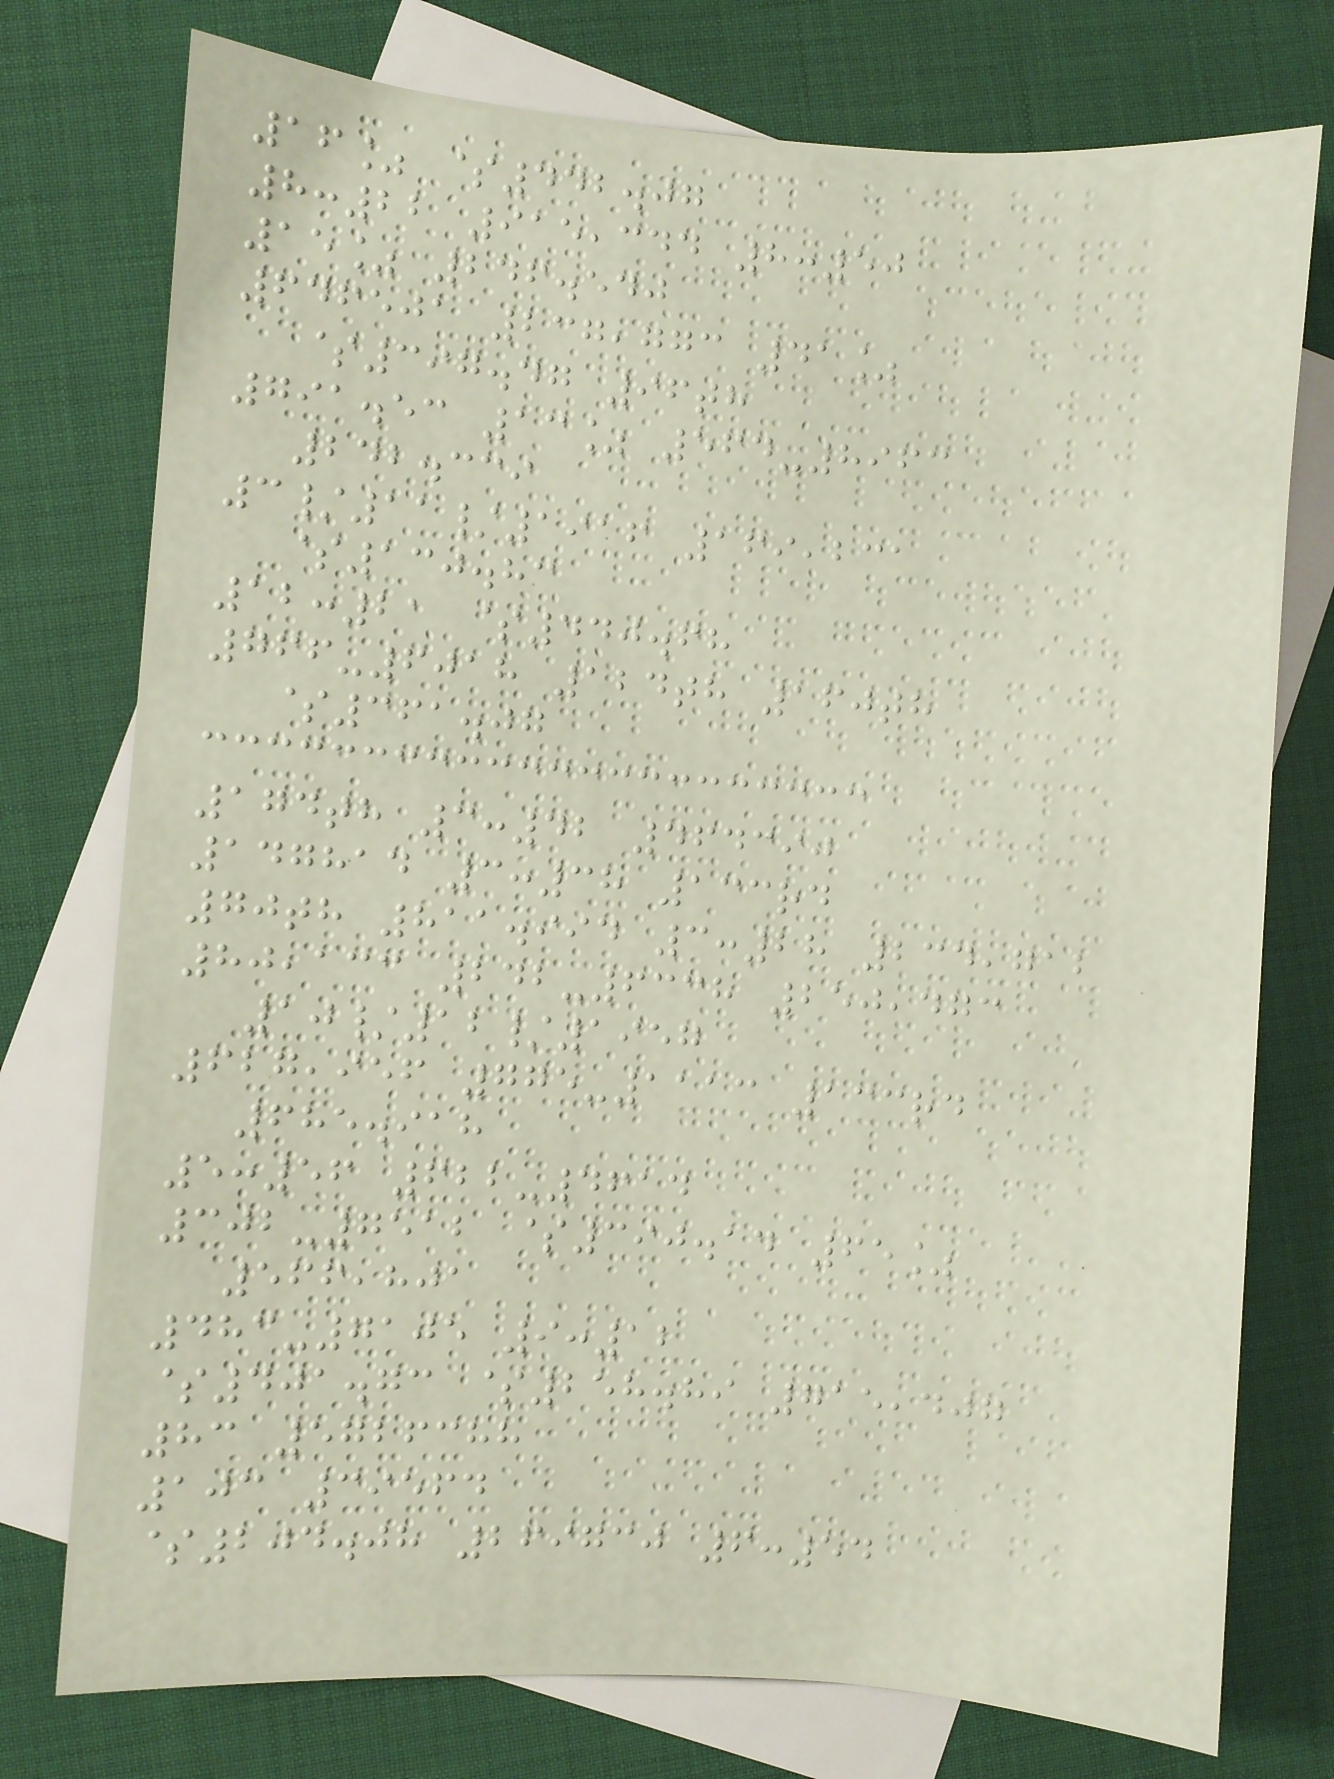16% $442.07
8:22 915,344 8:50
15% 246.540
646501 237,773 41%
$397.47 96th
791.53 13% 564-8963
242.339
3/11/1916 169,231
$130.83
12:21 $440.68
766-6018 124th 160th
$361.07
174th 3:42 464390
147814 3:38 133rd
70th 811.994 3:28 234,712
80,133 242-6338 250,473
10/12/1957
627,956 775-1113 133rd
685.918
5:56 622-4614
302-7512 $390.14 65%
566,801
483-7105 9:12
$401.73 $258.89 715,407
83 5726388
103 39564
$204.08 269730 6:54
